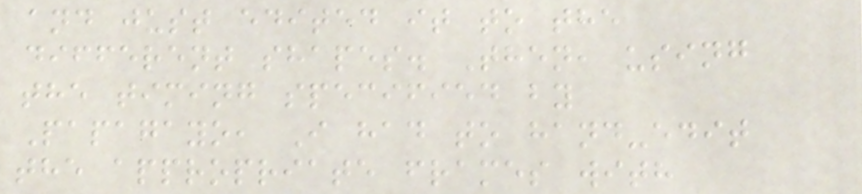and just edited it to the
different shapes. Then, using
the timing specified by
Papagayo, I had to hand-edit
the appropriate frames with
